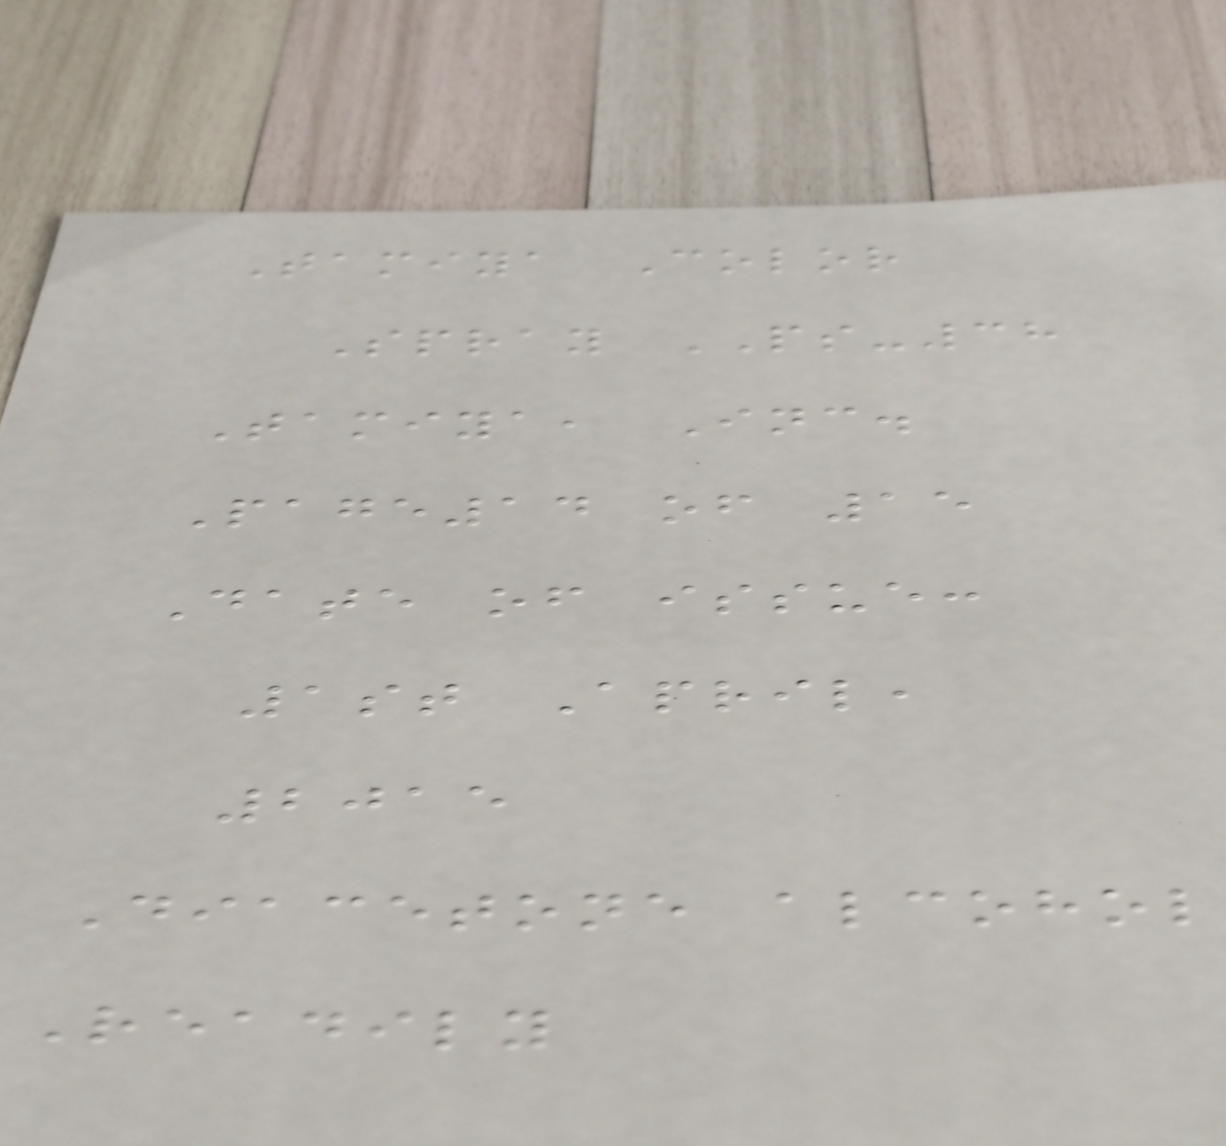Tamiya Color
Spray PS-38
Tamiya, Inc.
Page14 of 15
Date of issue:
1st April,
2015
Diacetone alcohol
Readily
